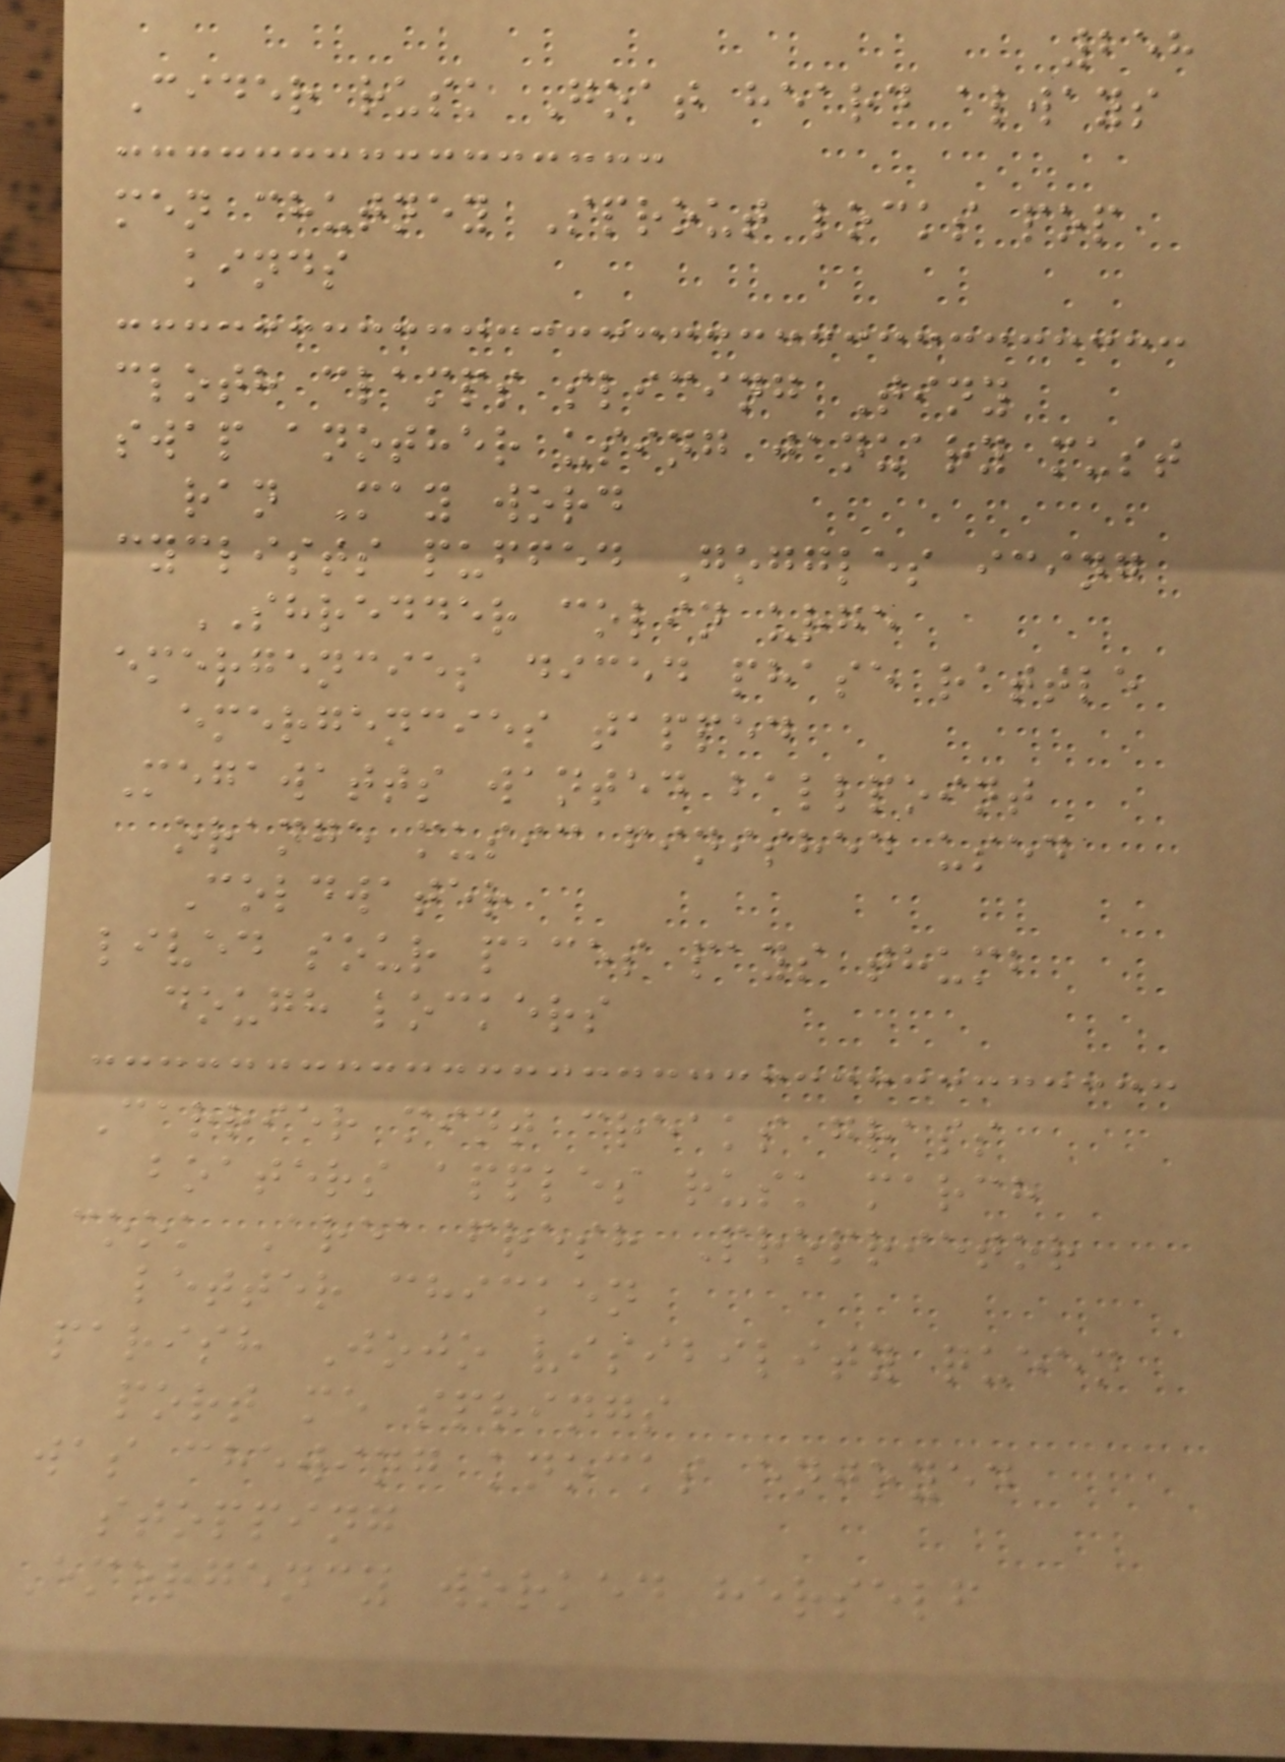258
Cider rusk Goat heard always
men chutney Sprout locks pop
kinds
cloth clamps slicing Tiny
swap another using january must
ran May word
cyclists puffed Goggles icing
SHREDDER colin urge
emergencies diced phase rattle
emergencies tapped
Megawatts wanted ballpoint
orange music finished used
Coldwater
lived sour paces pays thumb
dough lockers
Carrier mint creaks grass
boaters apples rusk march
cook Area fresh Proprietor
letter chicken
parish Jojo visibility queen
port me springs
was chewing knocks enjoyed
stopping
Emergency worked herself
